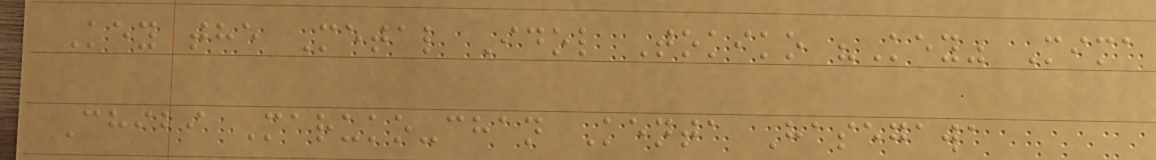Key the Metal Idol Tokiko "Key" Mima
Chibi Maruko-chan Kenta Hasegawa
